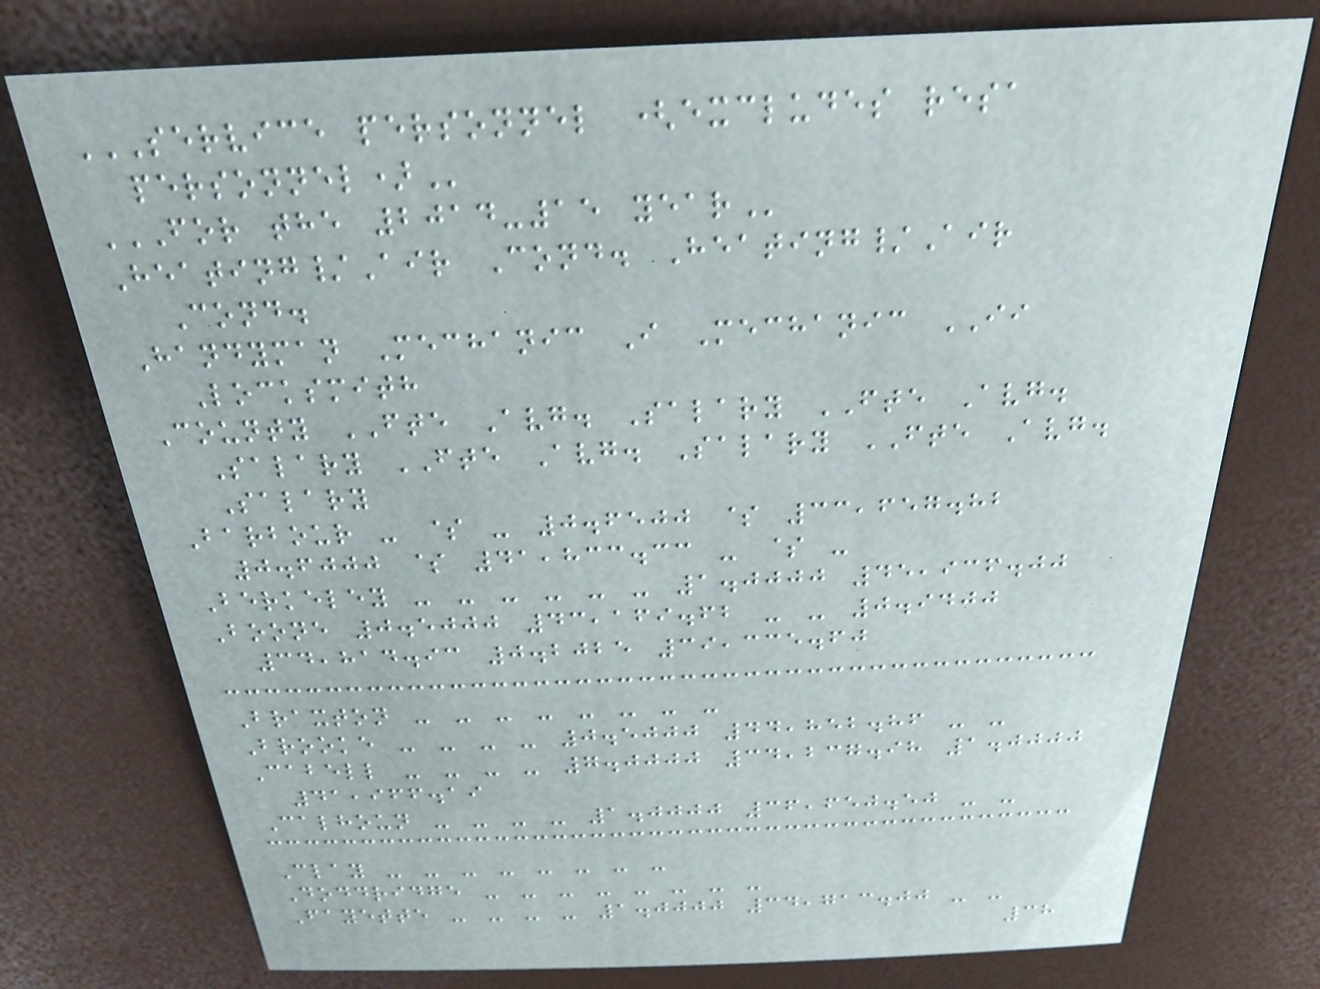SERVICE PERSONNEL (EXCLUDES RESA
PERSONNEL)
FOR THE 2014-15 YEAR
Heating/Air Cond. Heating/Air
Cond.
Handyman Mechanic I Mechanic II
Locksmith
County FTE Avg. Salary FTE Avg.
Salary FTE Avg. Salary FTE Avg.
Salary
Barbour - $ - 0.6500 $ 33,657.82
0.6000 $ 41,833.33 - $ -
Berkeley - - - - - - 1.0000 45,936.00
Boone 0.5000 43,169.62 - - 0.9400
34,814.93 0.2025 39,335.60
Braxton - - - - - - - -
Brooke - - - - 0.5000 44,852.86 - -
Cabell - - - - 7.0000 34,237.98 1.0000
41,966.19
Calhoun - - - - 1.0000 36,650.50 - -
Clay - - - - - - - -
Doddridge - - - - - - - -
Fayette - - - - 1.0000 34,713.00 - -
38
